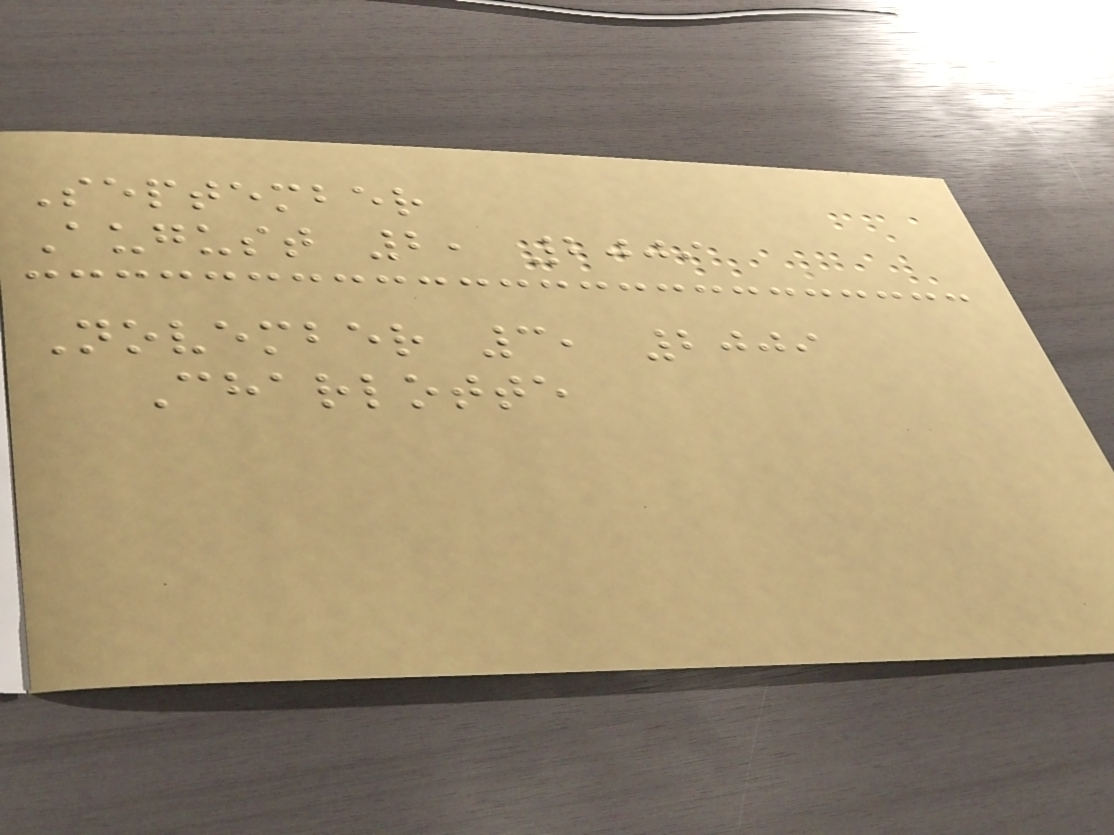September
August 2, 2009
November 3, 2009
Charlotte
